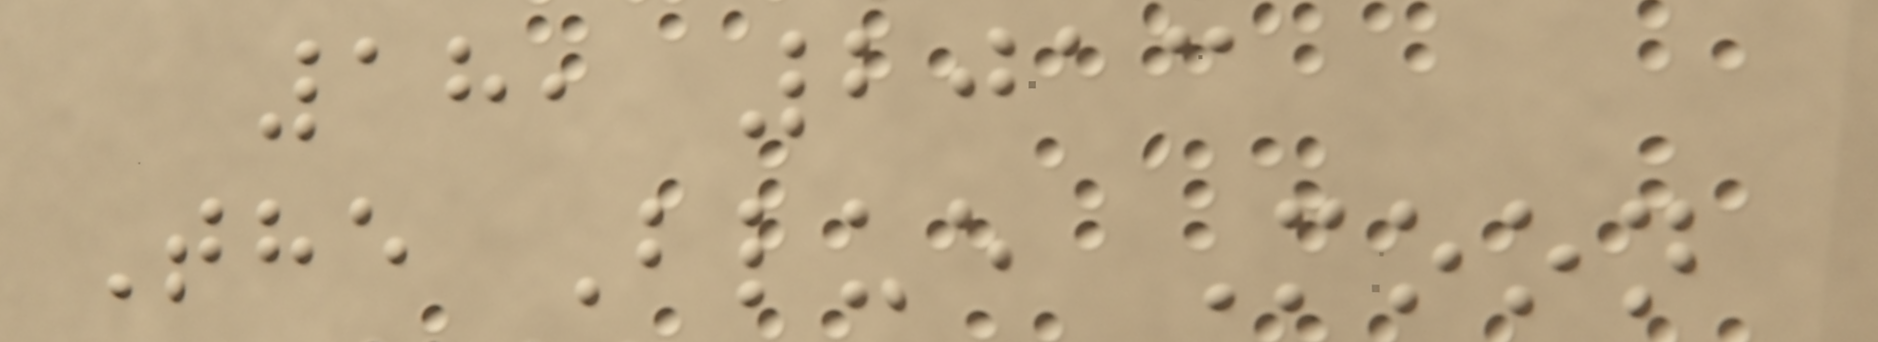18, 2013
The Blue Moon
